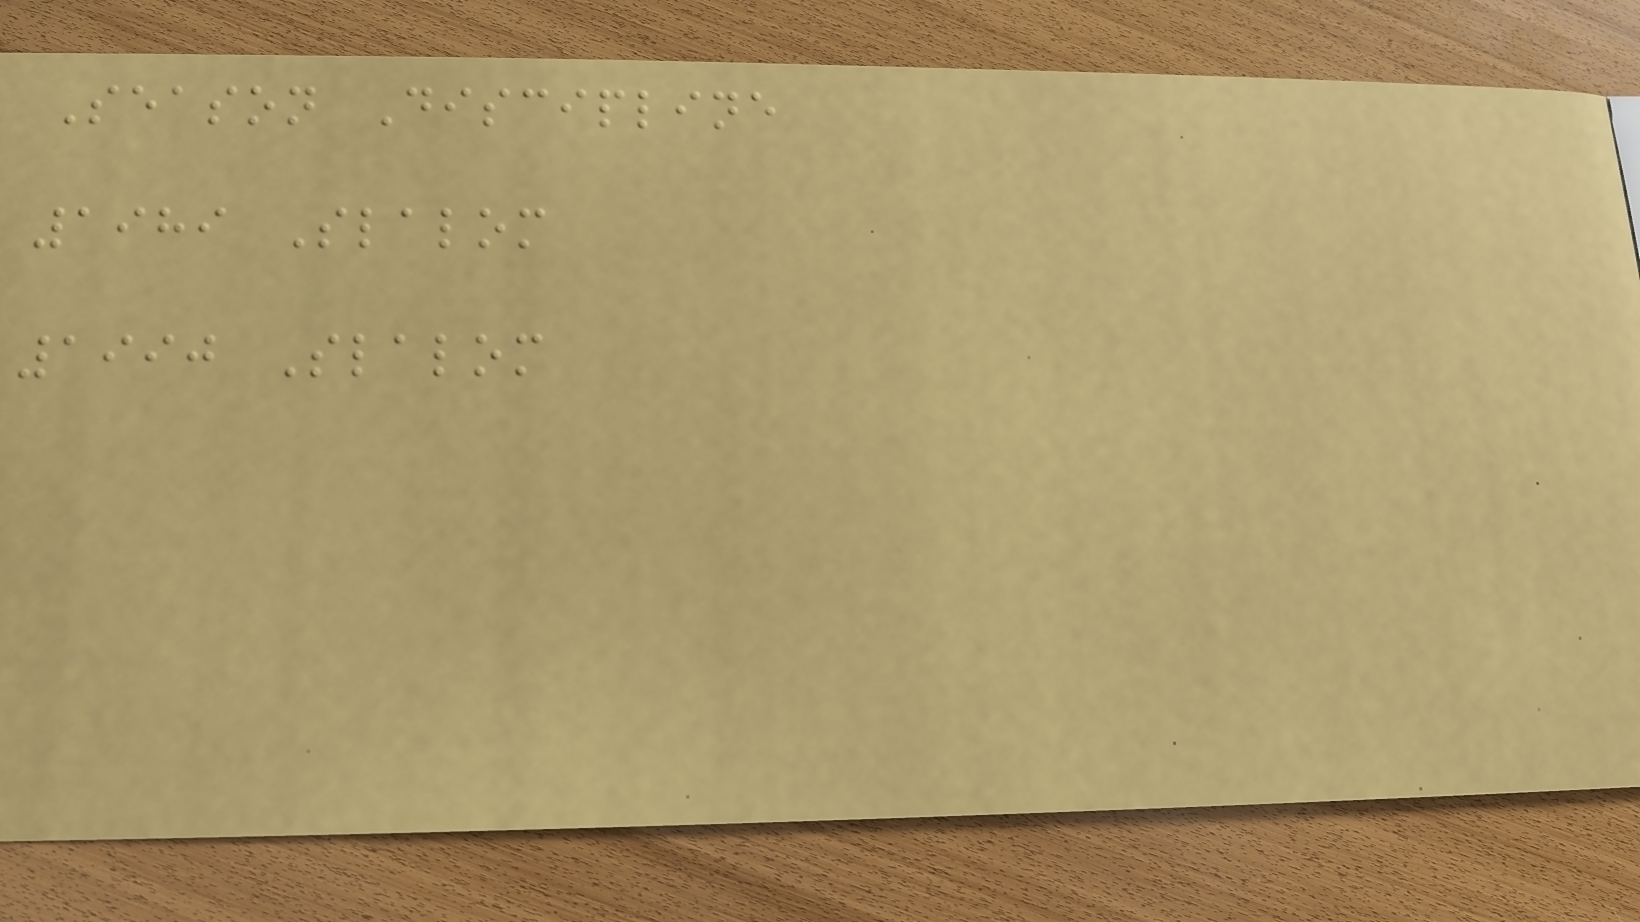Season Discipline
1989 Slalom
1990 Slalom
